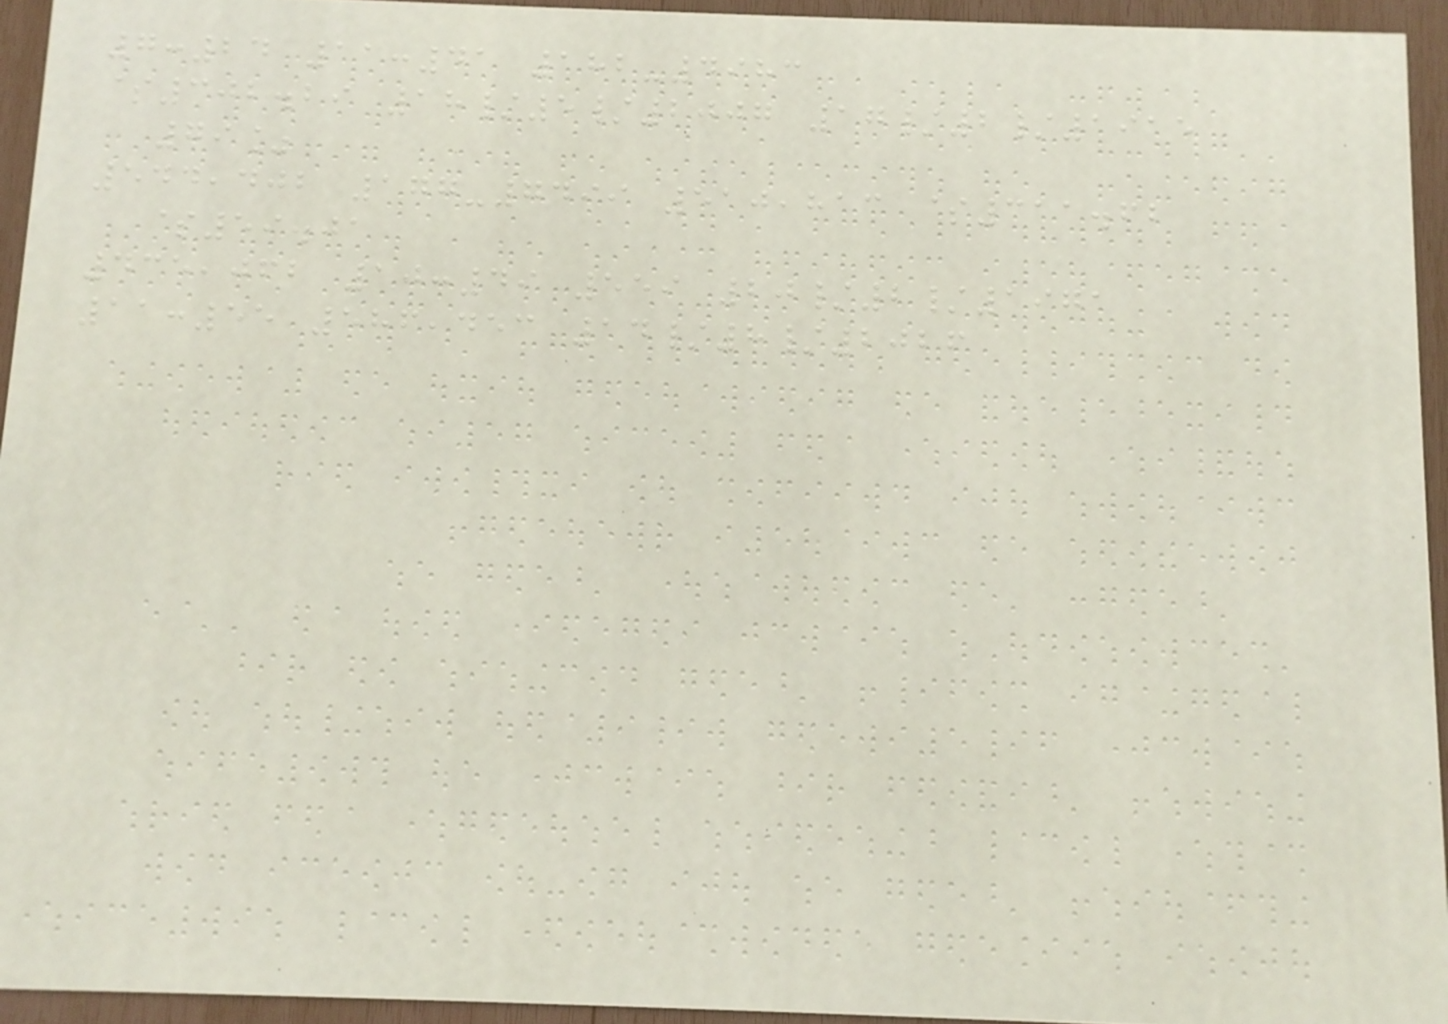7:24 11:41 182-4983
$302.29 18/5/2007 17/2/1915
79%
544,402 177-7499 510,813 $311.62
$59.01
435,062 10:49 559 20/2/1971
11:55 586,453 14/8/2026
